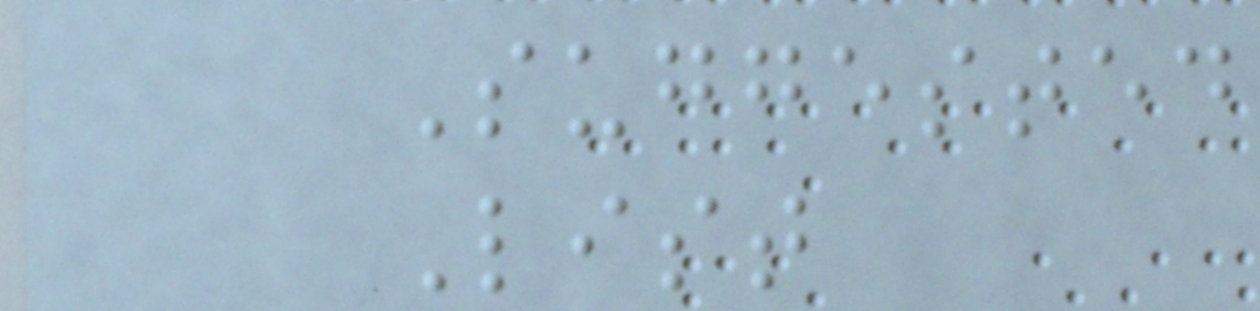Suggested
List
